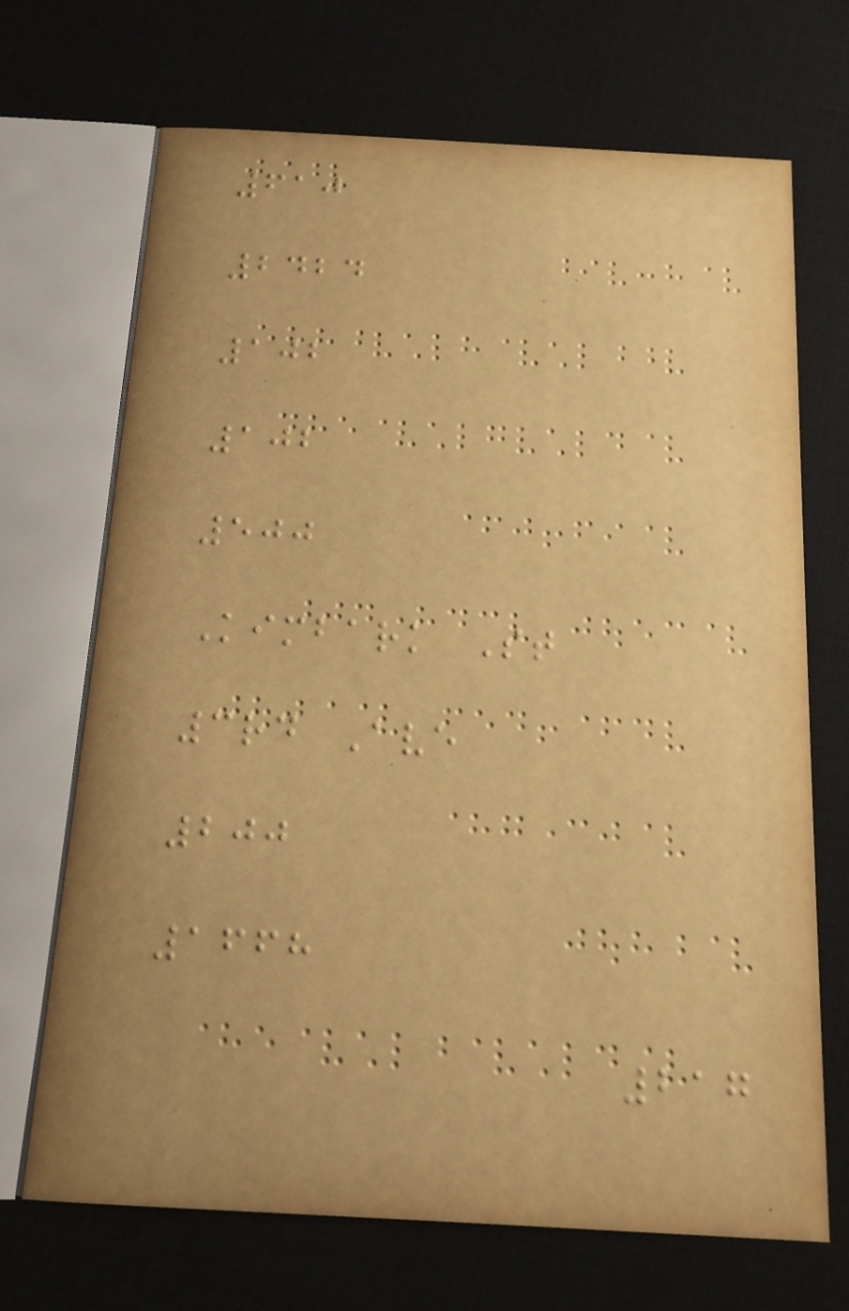610
2424
102
102
500
Kimbark St
3rd Ave
200
1668
217
